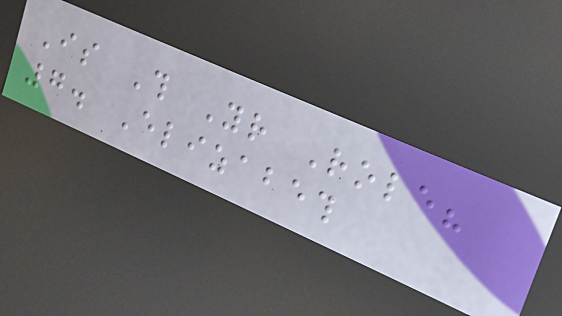Is This Your Role?
7. Elizabeth
